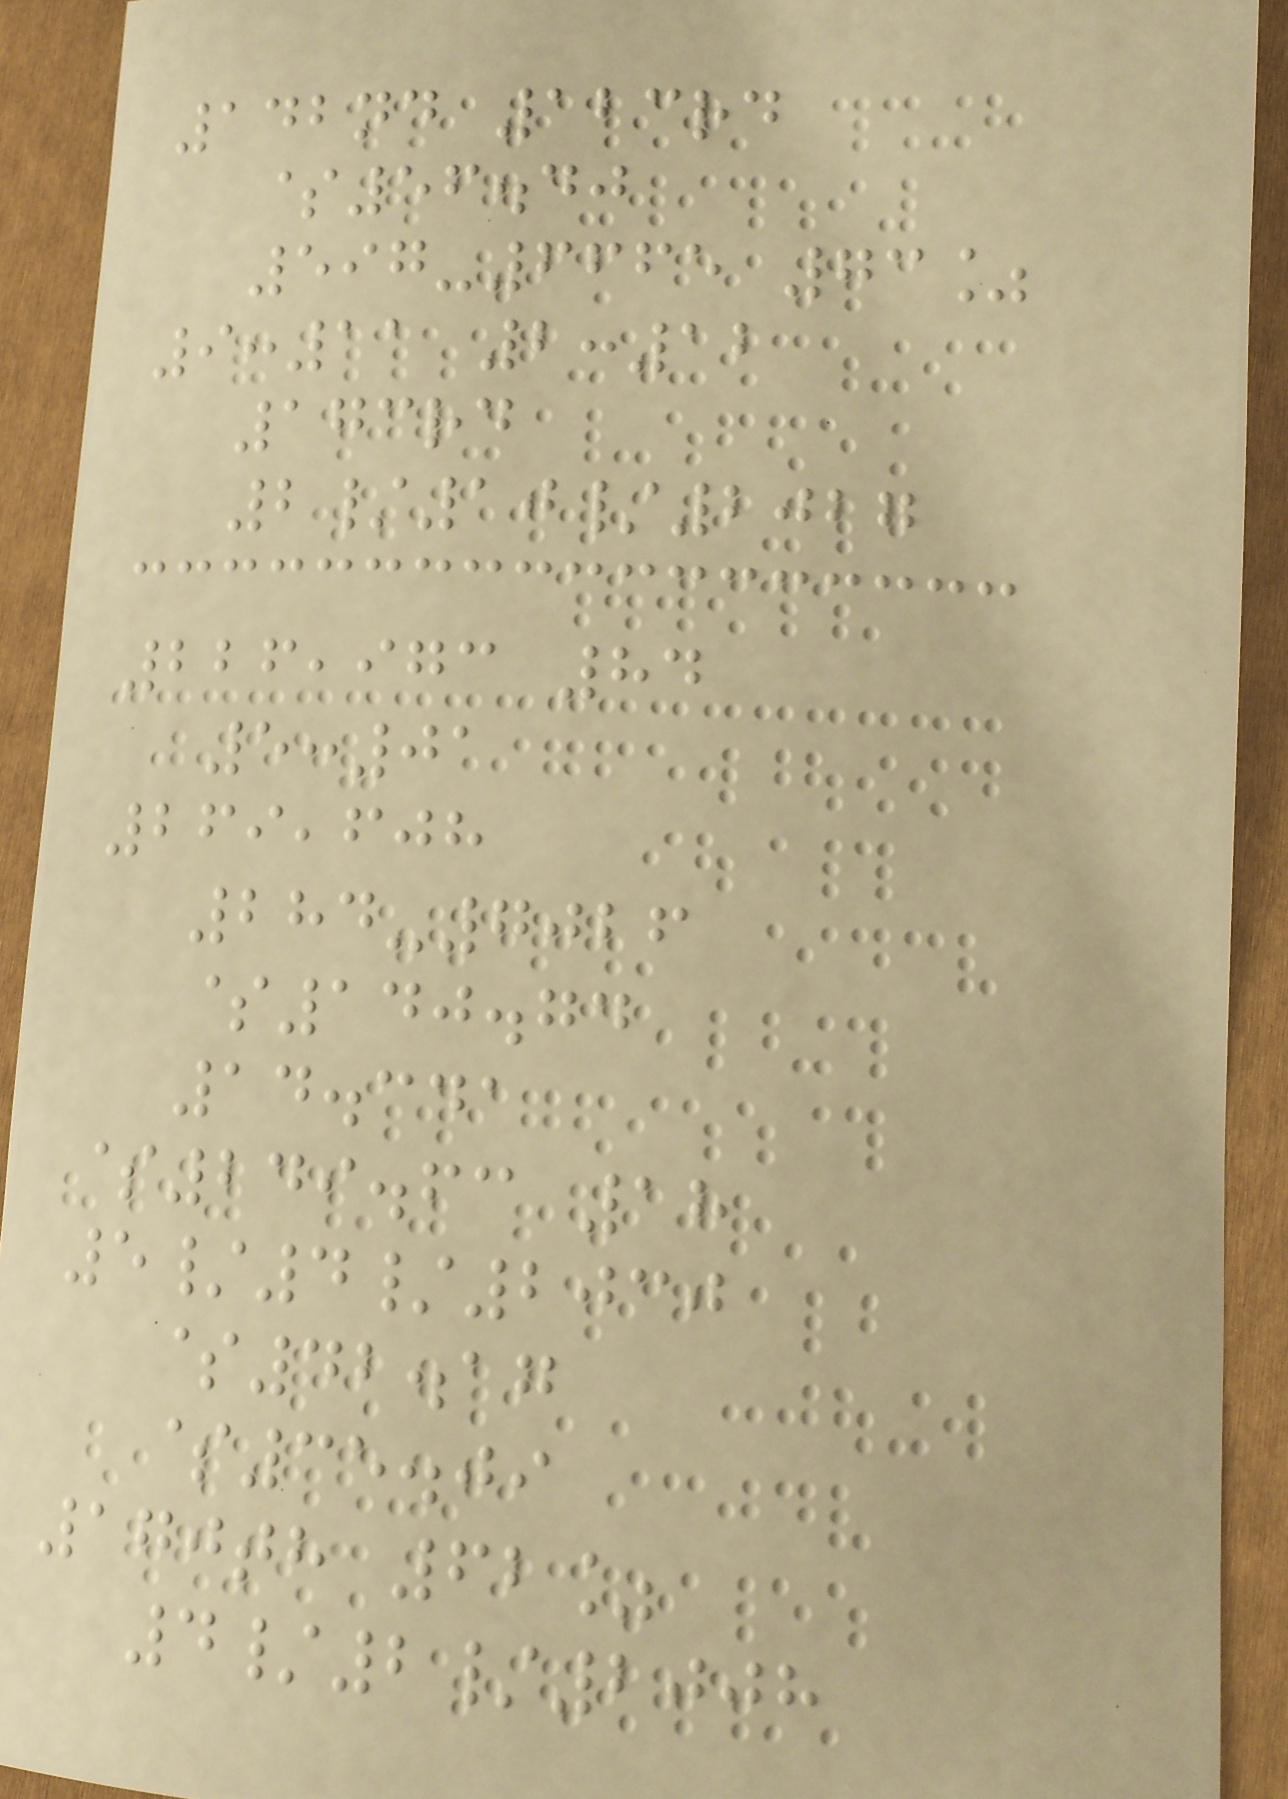142nd 123rd
$56.40
597-6665 73%
9:11 2:12
173rd
2/10/2027
226,973 84
5:01
269,608
284-7026
$140.74
14.341
$249.63 18
5/4/2030
$42.17
$35.09
170th 62%
4/2/2008
